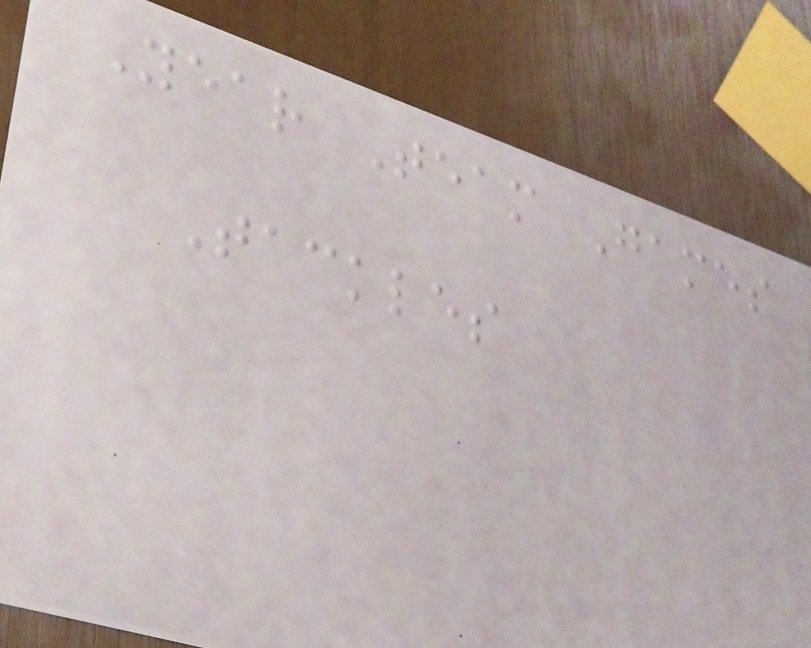Year Team Games
Tackles
